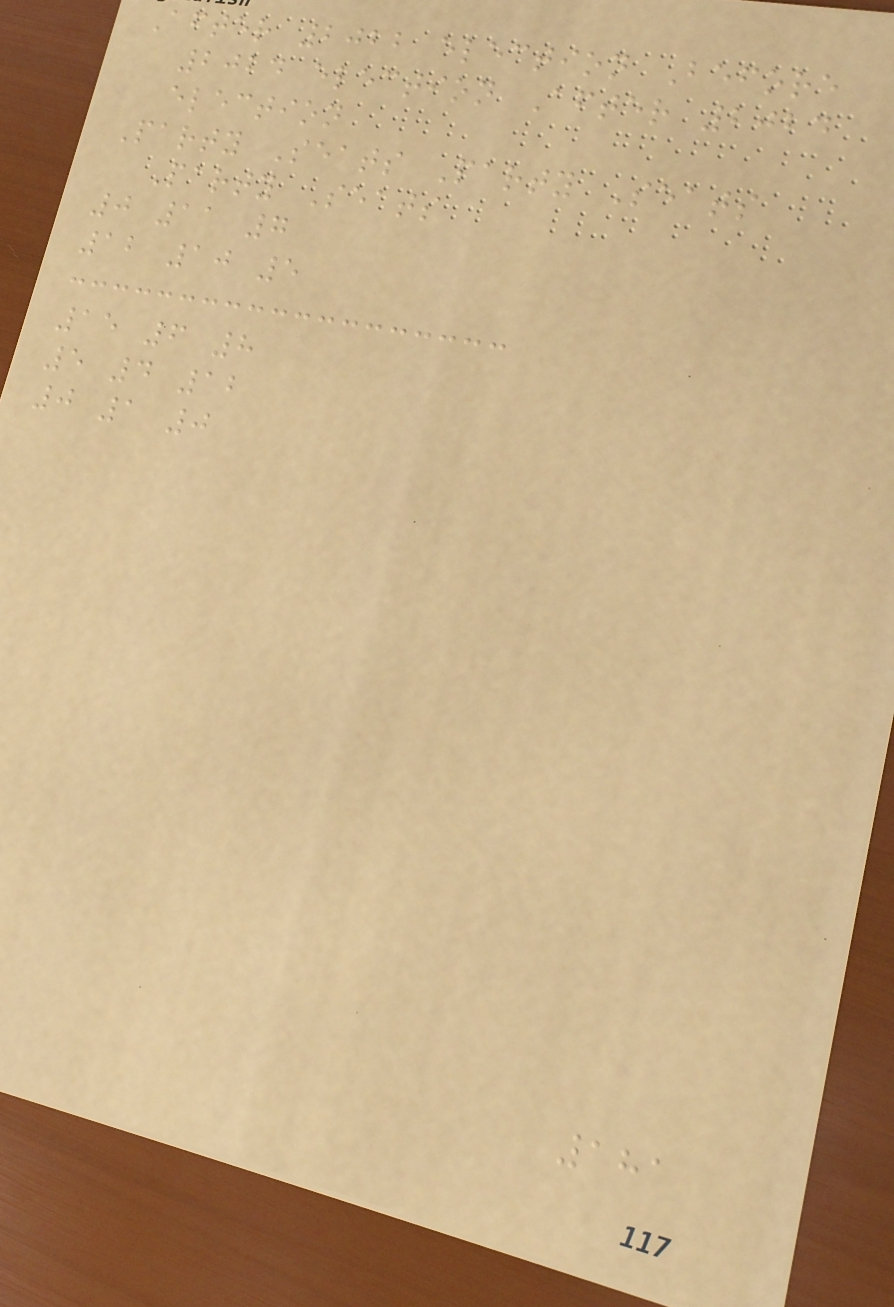After 2022 election Before
2024 election After 2024
election
Party Seats Party Seats
Party Seats
0 11 7
12 10 5
15 6 8
5 4 12
0 1 0
181
